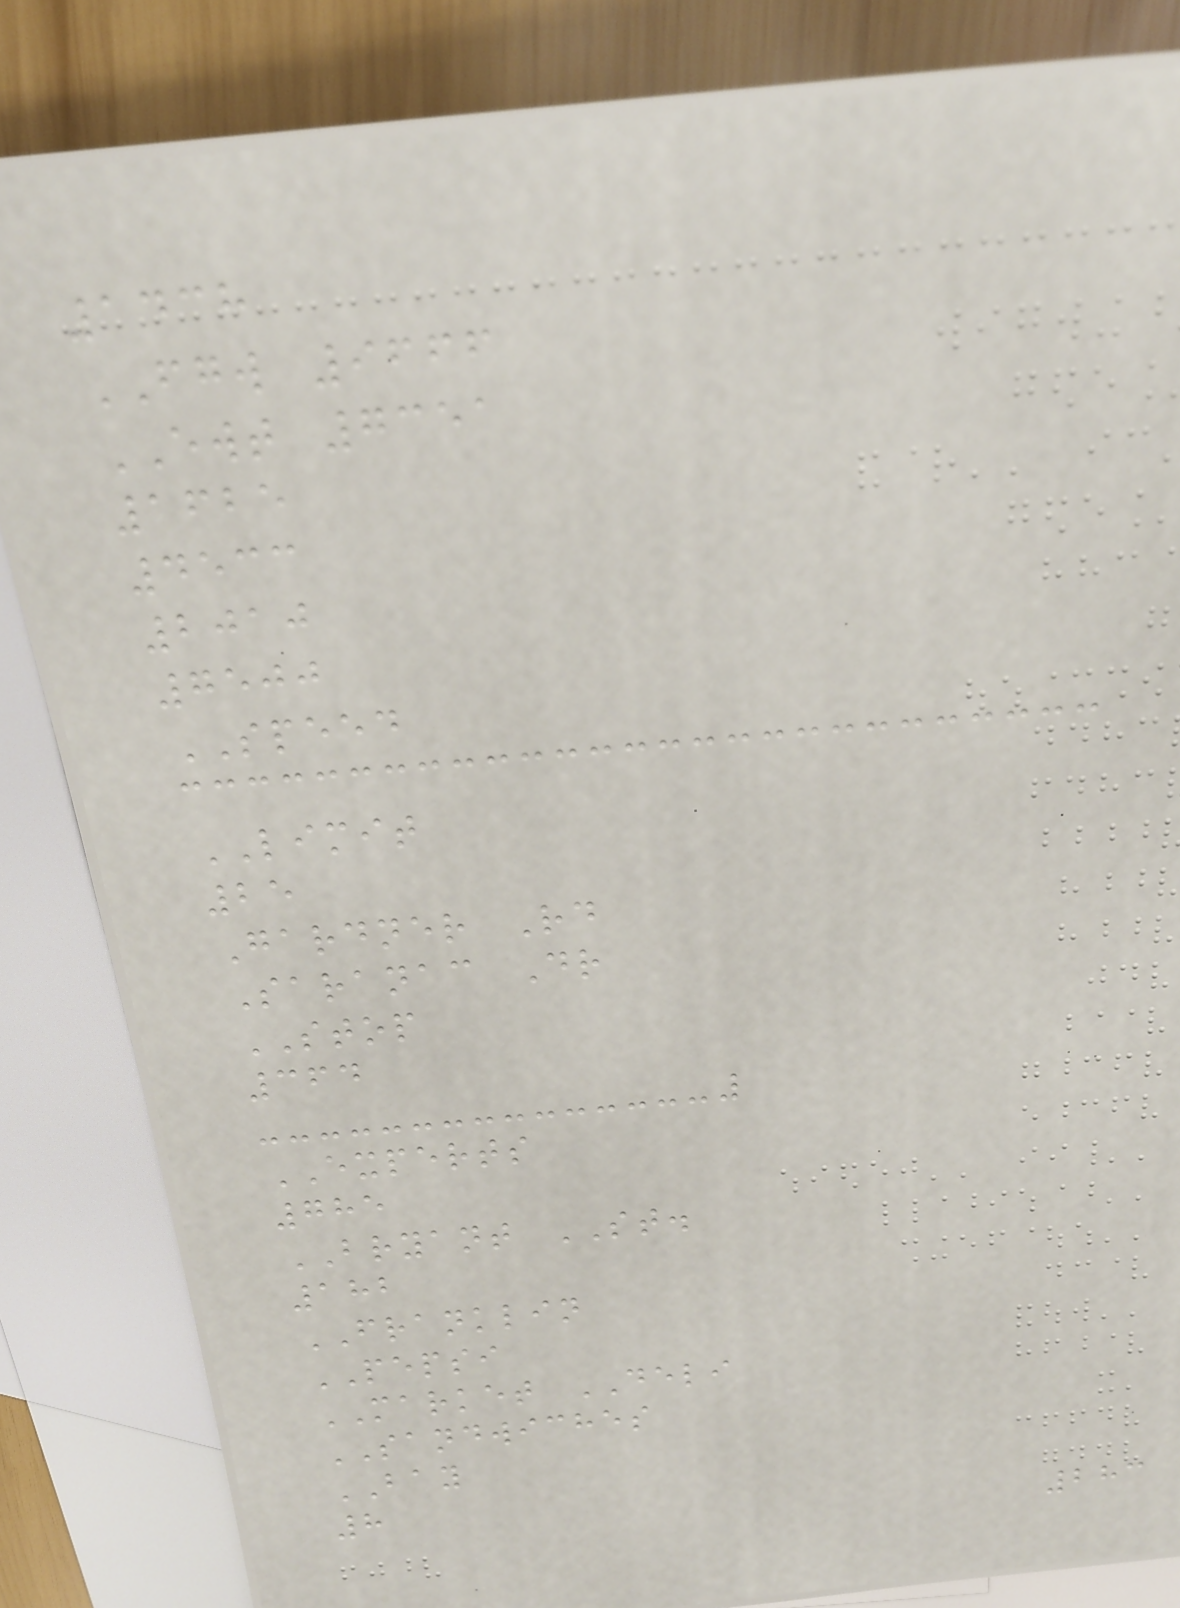1438
FGW 9666
EWT 7351
1625
4533
2010
7500
SPEED
LIMIT
25
Gardner Rd
Saranac Dr
STOP
364
EXPERTS
785
BRYANT ST.
182
FRANKLIN
PEPSI
MARKET DELI
SANDWICHES
BAY
8
283
